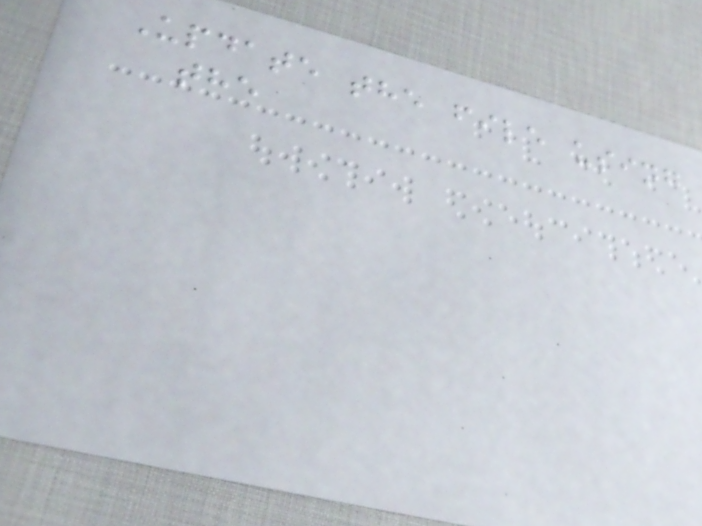Update the file using
the
